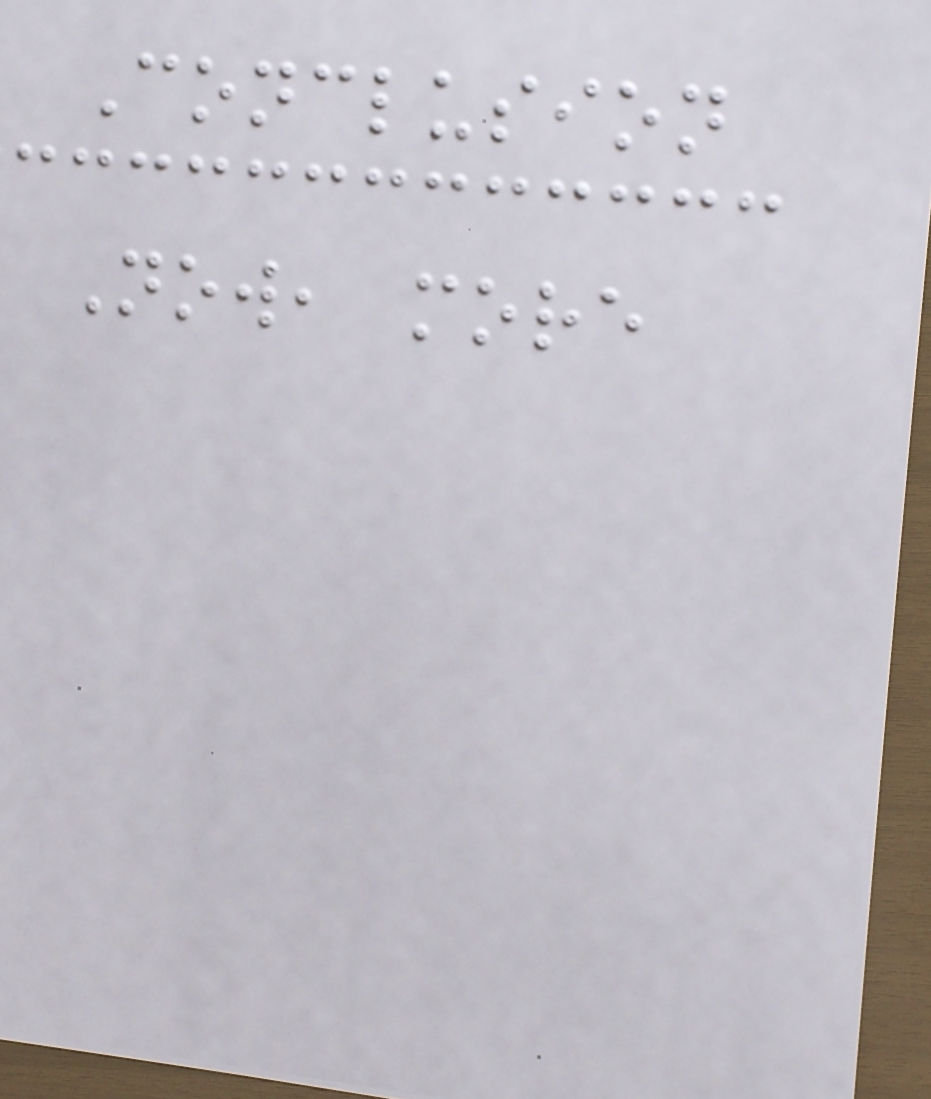Conclusion
Now, more
